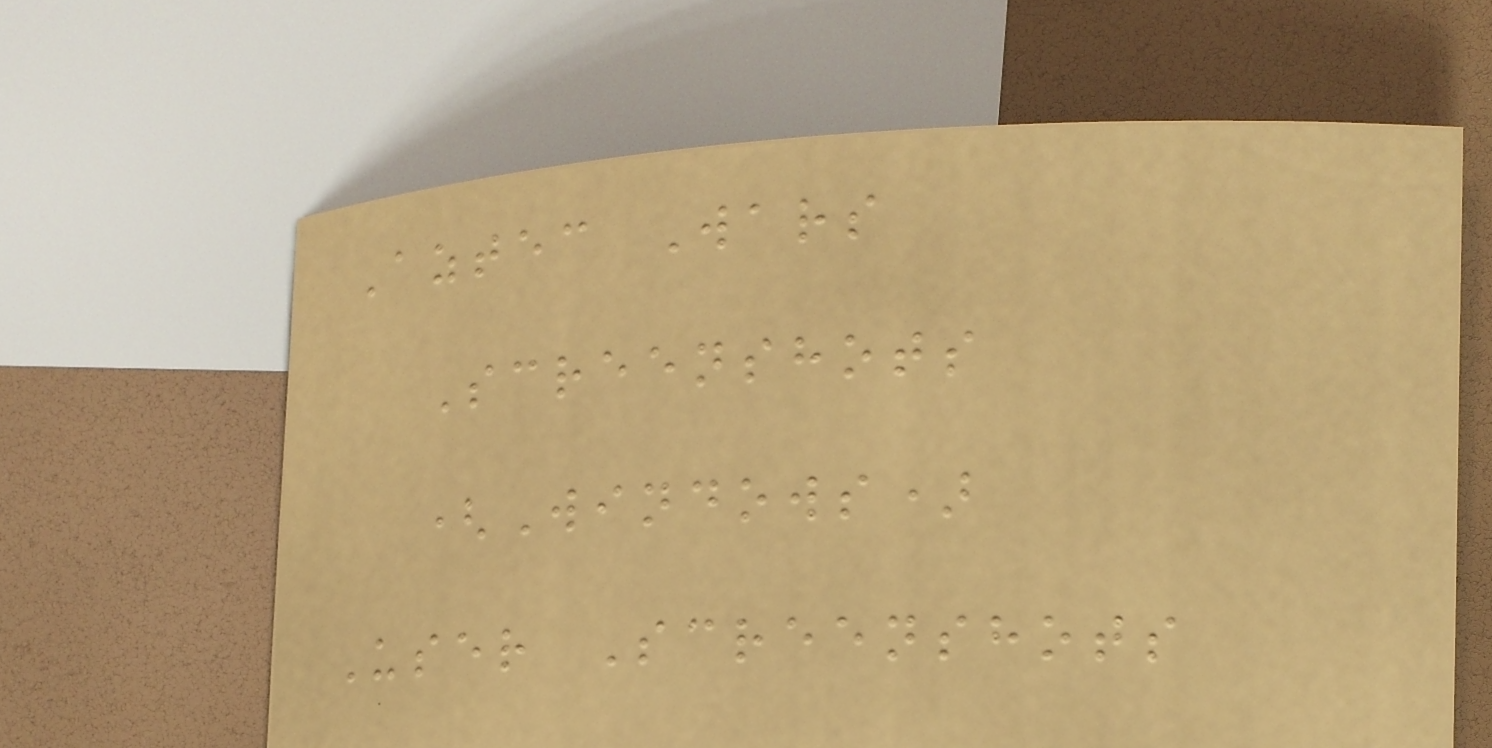Aztec Wars
Screenshots
(Windows)
User Screenshots
